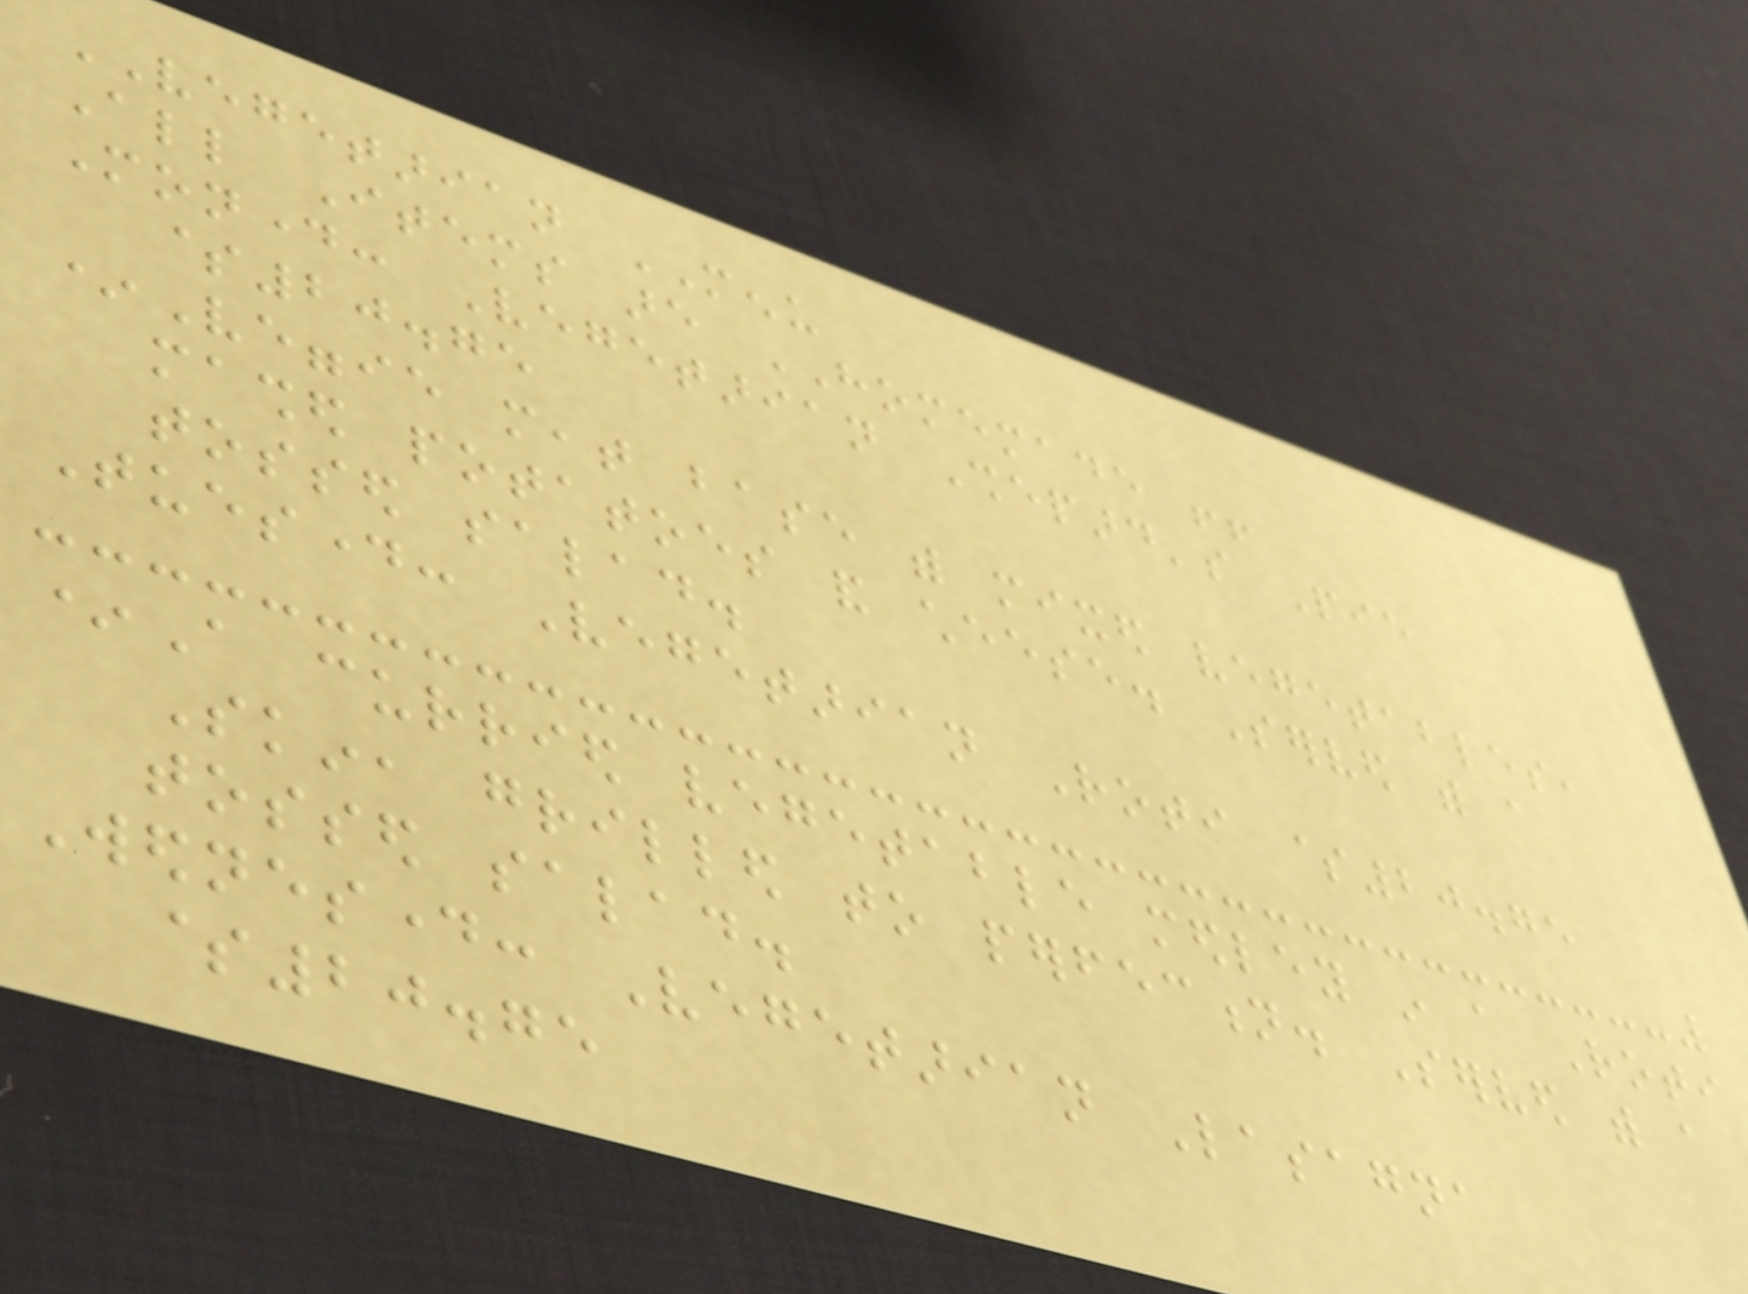VEGETARIAN MENU
All Items are HOMEMADE !!
Monday: Vegetarian Shepard's Pie
$20.75
*Veggie meat base with mixed vegetables,
mashed potatoes and cheese. Served with a
tossed salad.
Tuesday: Vegetarian Roti $20.75
*A curried vegetable medley in a Roti
Skin, grilled to perfection. Served with a
tossed salad.
Wednesday: Vegetarian Lasagna
$20.75
